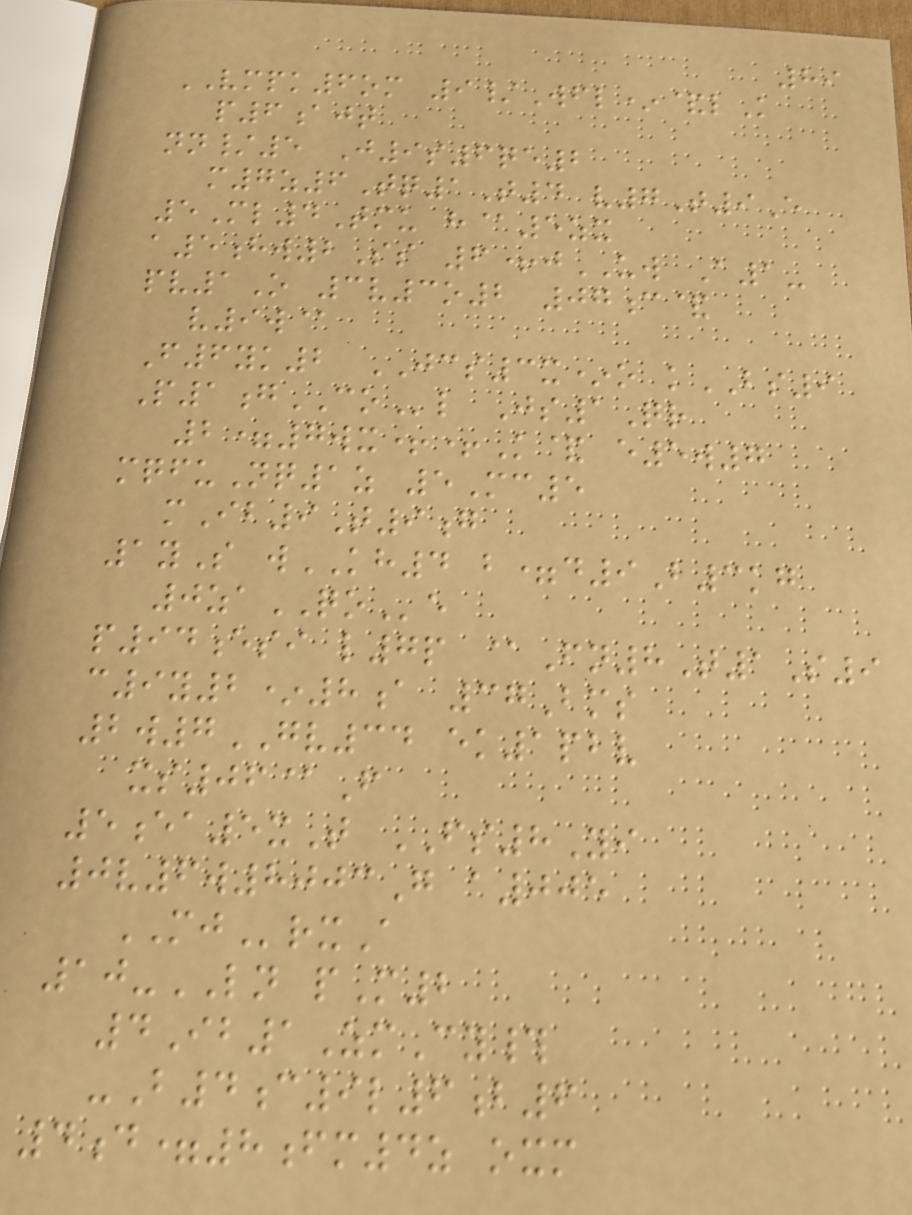89
VMPK6om 9/Wfl*&lK
p6ajt
nn/5 J9s6qe2
m7z6Tq1T4 v7T9E
5Ml4Tmu h@5zx
a5hw2Ss 6+jUW A1-
pv1O 3v3o2 07c&
v9w@
F6yk2 JCS3x*o kBS9
P1gCOl Js1Qr
2=7wx++K& e5w7
mqfuNq1z 5Mc5
mIb9T9g
1yS wKH4 b=d9B3kg
0zaQOe
p94esi l7p @Fn8T1S9
c9y2*8a 37Bms
2w7GV34 ek1pbv
xs06@F
5ea5xT FS8Yi
0v6w8003G a005
MJrxA
10-LN pM2
4Ib1ZmCy#
-B4c9l6b6
4d=8fm4z oxm
